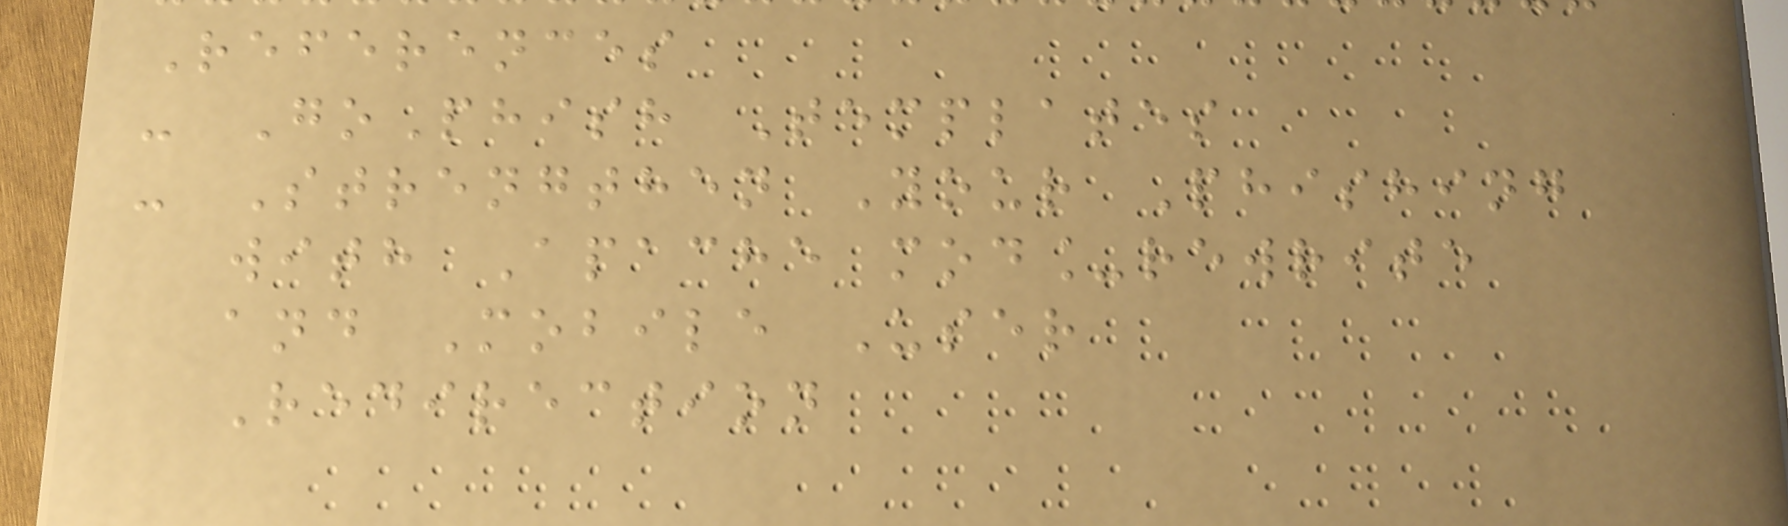References
- GoPhish Templates
- Strengthen Your Phishing
with Apache mod_rewrite
and Mobile User
Redirection
